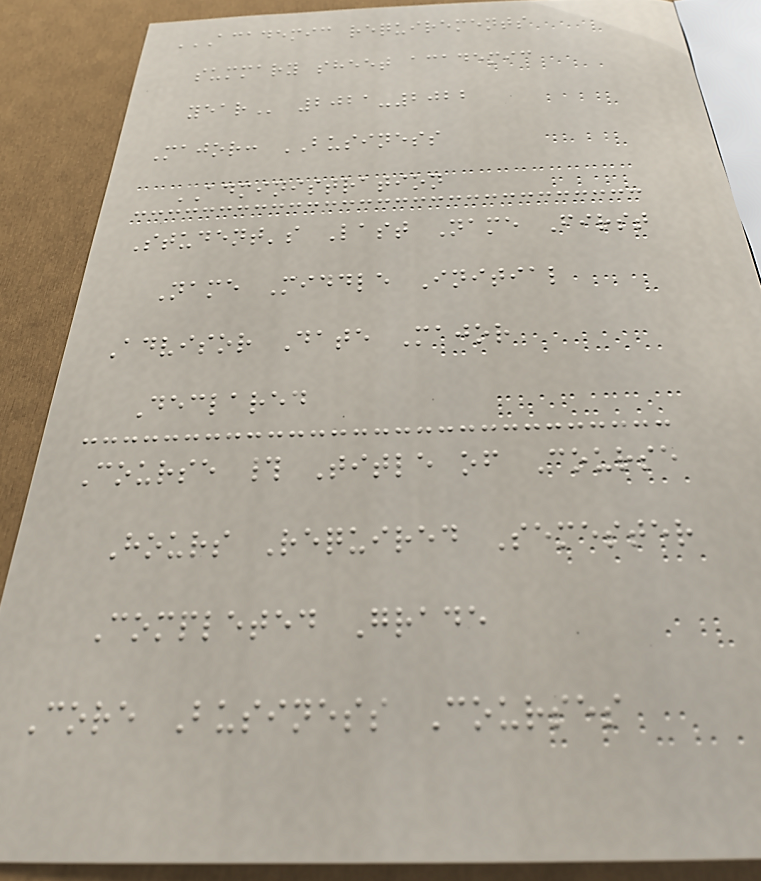ACADEMIC REQUIREMENTS
SUMMARY SHEET ACADEMIC
YEAR 2021-2022
Major: BUSINESS
ADMINISTRATION
Student's Last Name First
Name Middle Initial
Advisor Date Major
Declared
Course # Title of Course
Hours Required Semester
Completed Grade
Core Business Courses
